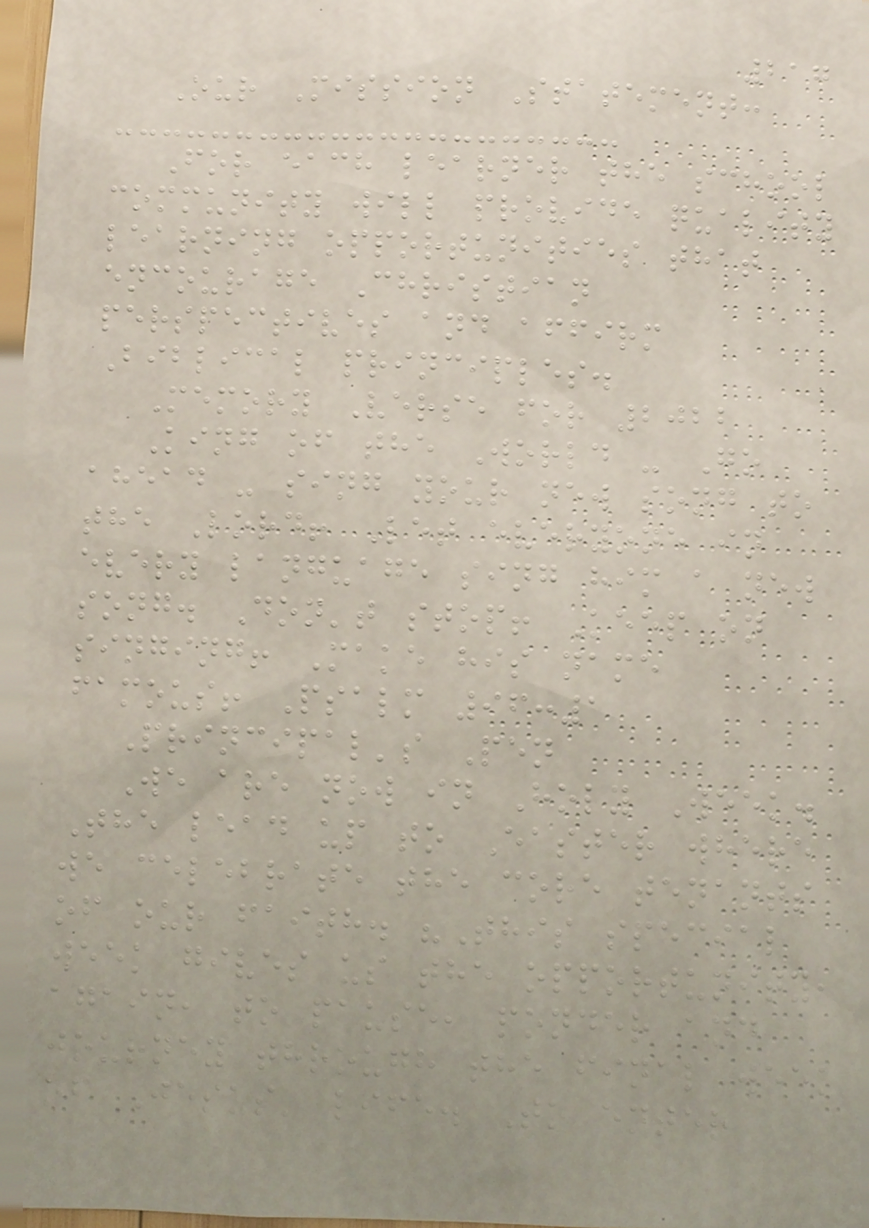217
Our Mission Statement:
For each learner the school
community will provide quality
learning opportunities that
encourage Christian
perspectives and affirm
Biblical principles.
Memory Verse for 2022
King of the World - Go
ahead - sing your new song to
the Lord! Let everyone in
every language sing him a new
song. Don't stop! Keep on
singing! Make his name
famous! Psalm 96:1
Principal's Pen
We are now in Holy Week.
The lead up to Easter where
we celebrate the core tenants
of our faith. "This special
week gives us the opportunity,
again, to pause, ponder and
journey through the final week
of Jesus' life. To enter
